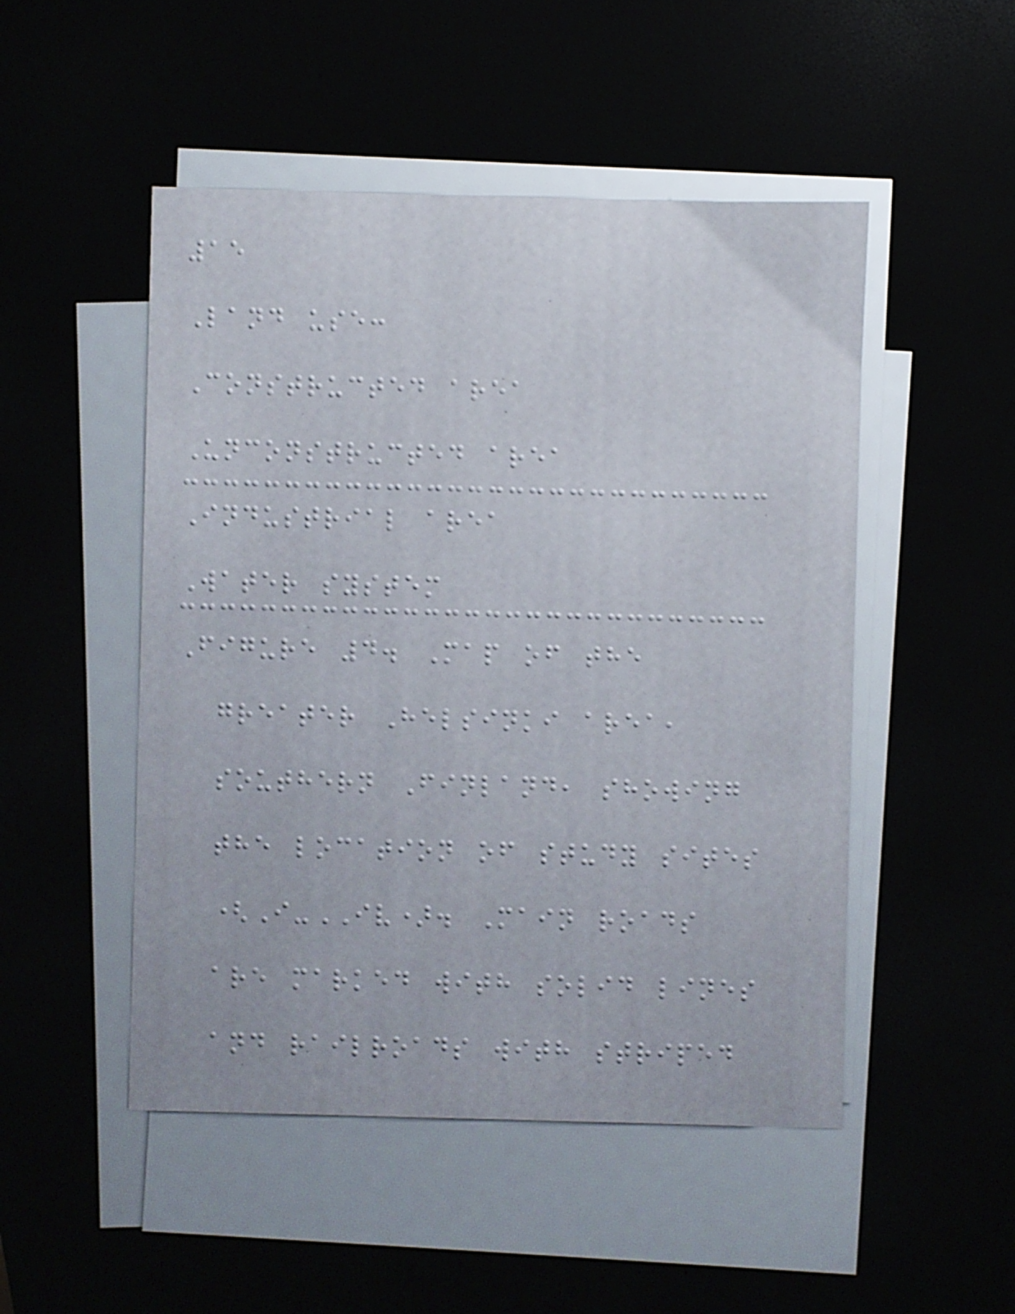15
Land use:
Constructed area
Unconstructed area
Industrial area
Water system
Figure 4. Map of the
greater Helsinki area,
southern Finland, showing
the location of study sites
(I-IV). Main roads
are marked with solid lines
and railroads with striped
